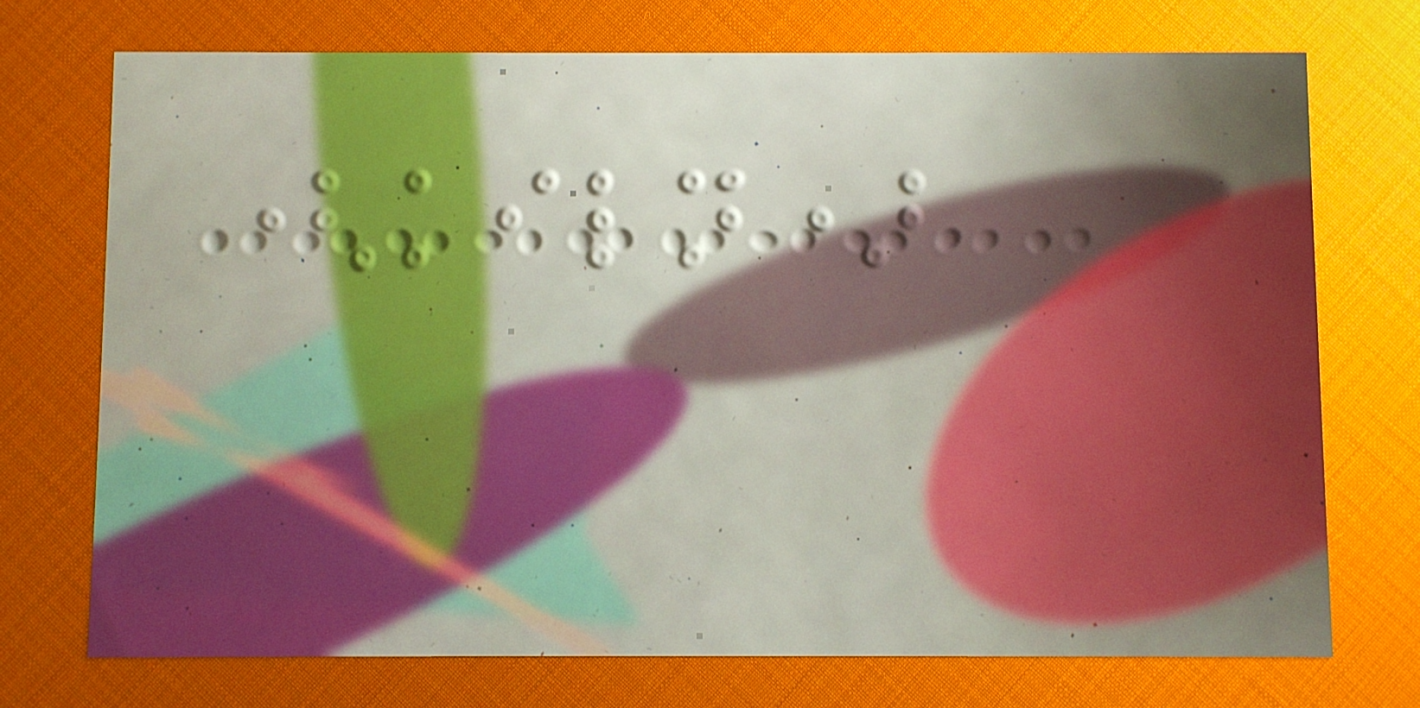(kiln)
